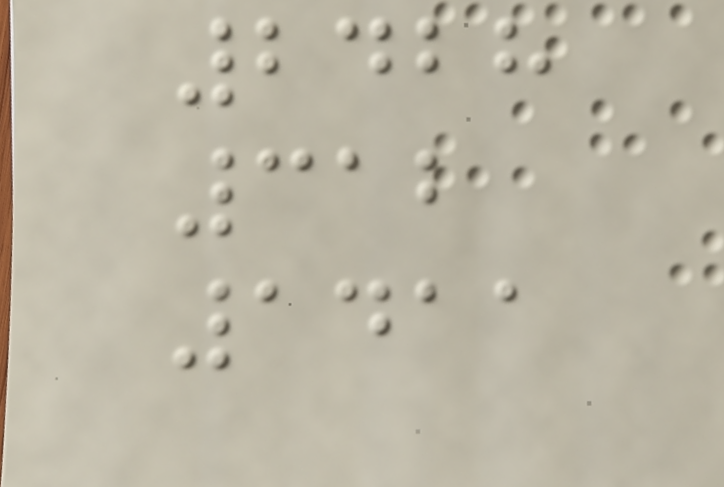2428
312
1411
